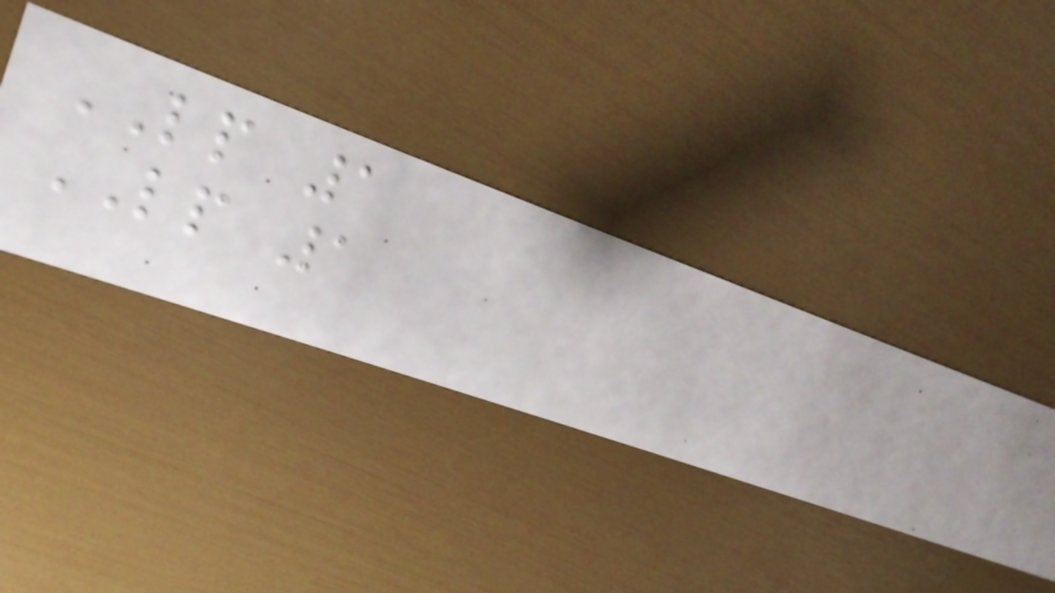LP 1
LP 1
